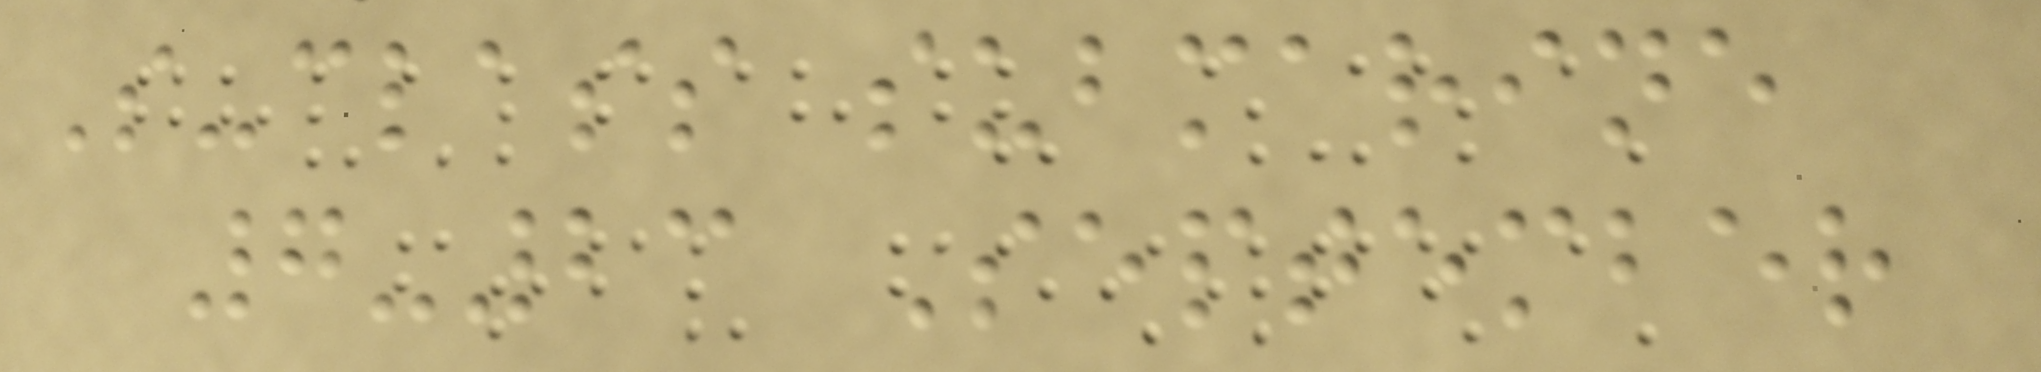S-class submarine
7-23 September
